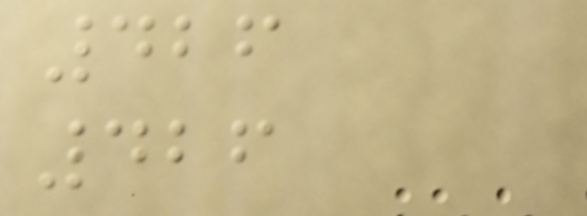426
426
